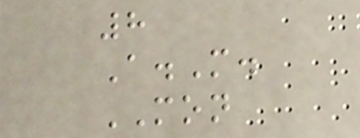8
A.M.
MON
